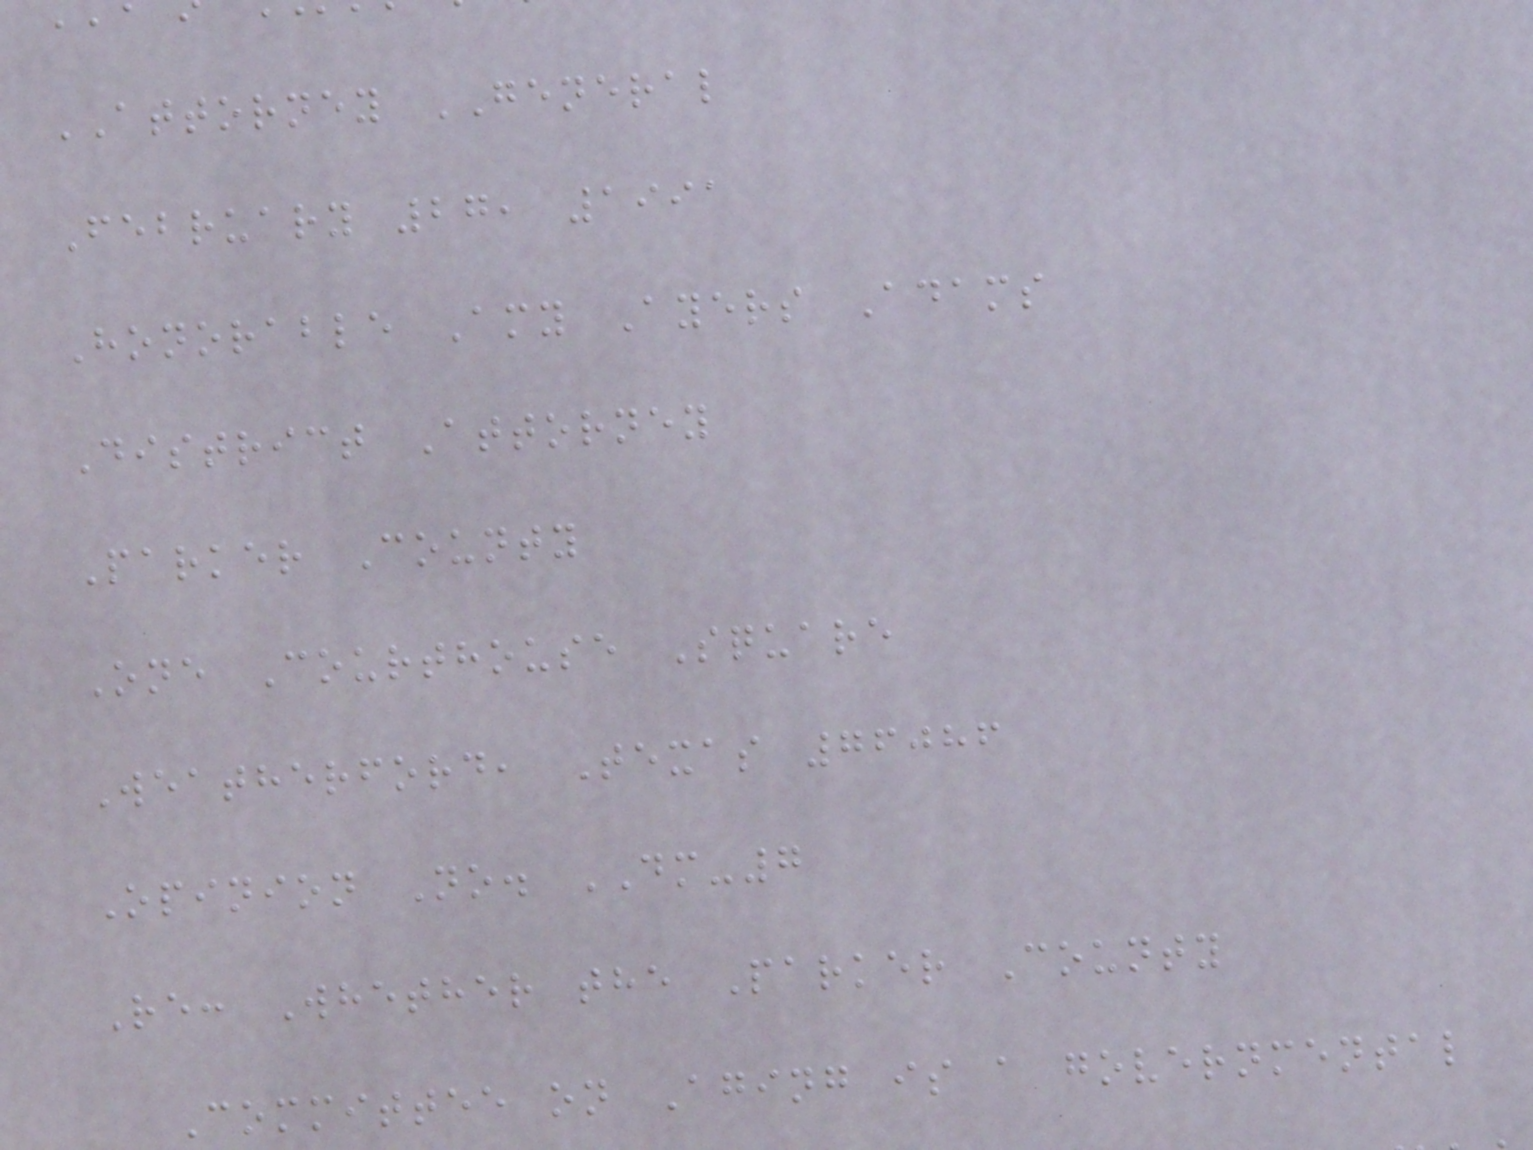ATTORNEY GENERAL
February 27, 1991
Honorable Amy Ayers Adams
District Attorney
Parker County
One Courthouse Square
Weatherford, Texas 76086
Opinion No. DM-7
Re: Whether the Parker County
Committee on Aging is a governmental
